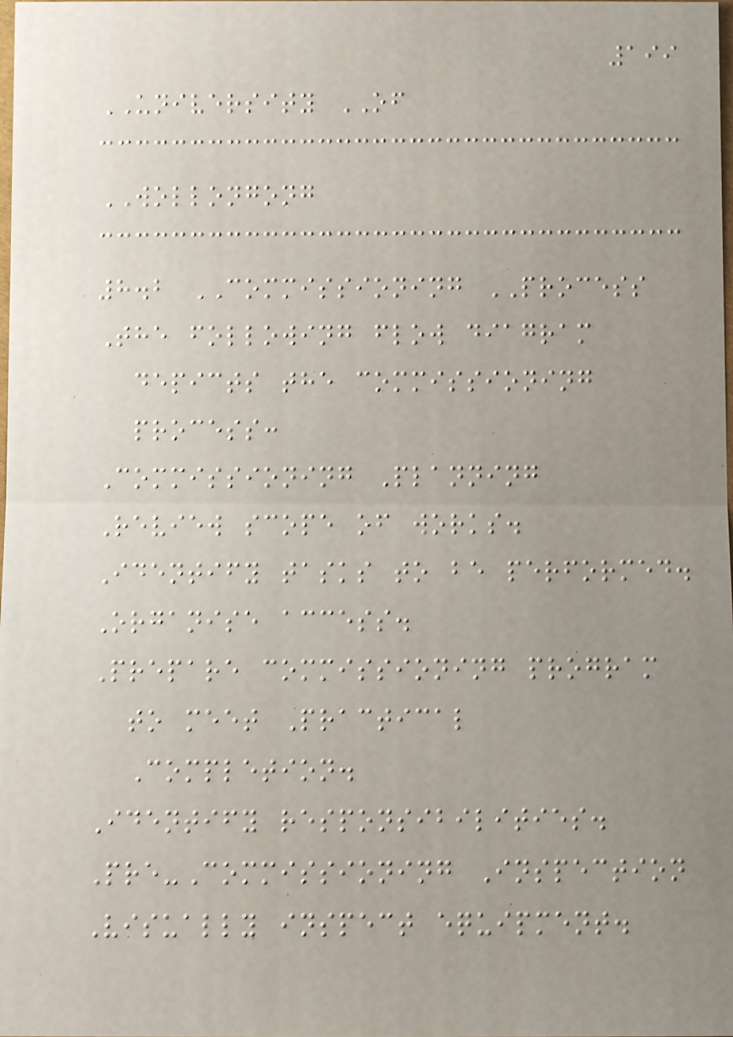199
UNIVERSITY OF
WOLLONGONG
8.2 COMMISSIONING PROCESS
The following flow diagram
depicts the commissioning
process:
Commissioning Planning
Review scope of works.
Identify tasks to be performed.
Organise access.
Prepare commissioning program
to meet Practical
Completion.
Identify responsibilities.
Pre-Commissioning Inspection
Visually inspect equipment.
